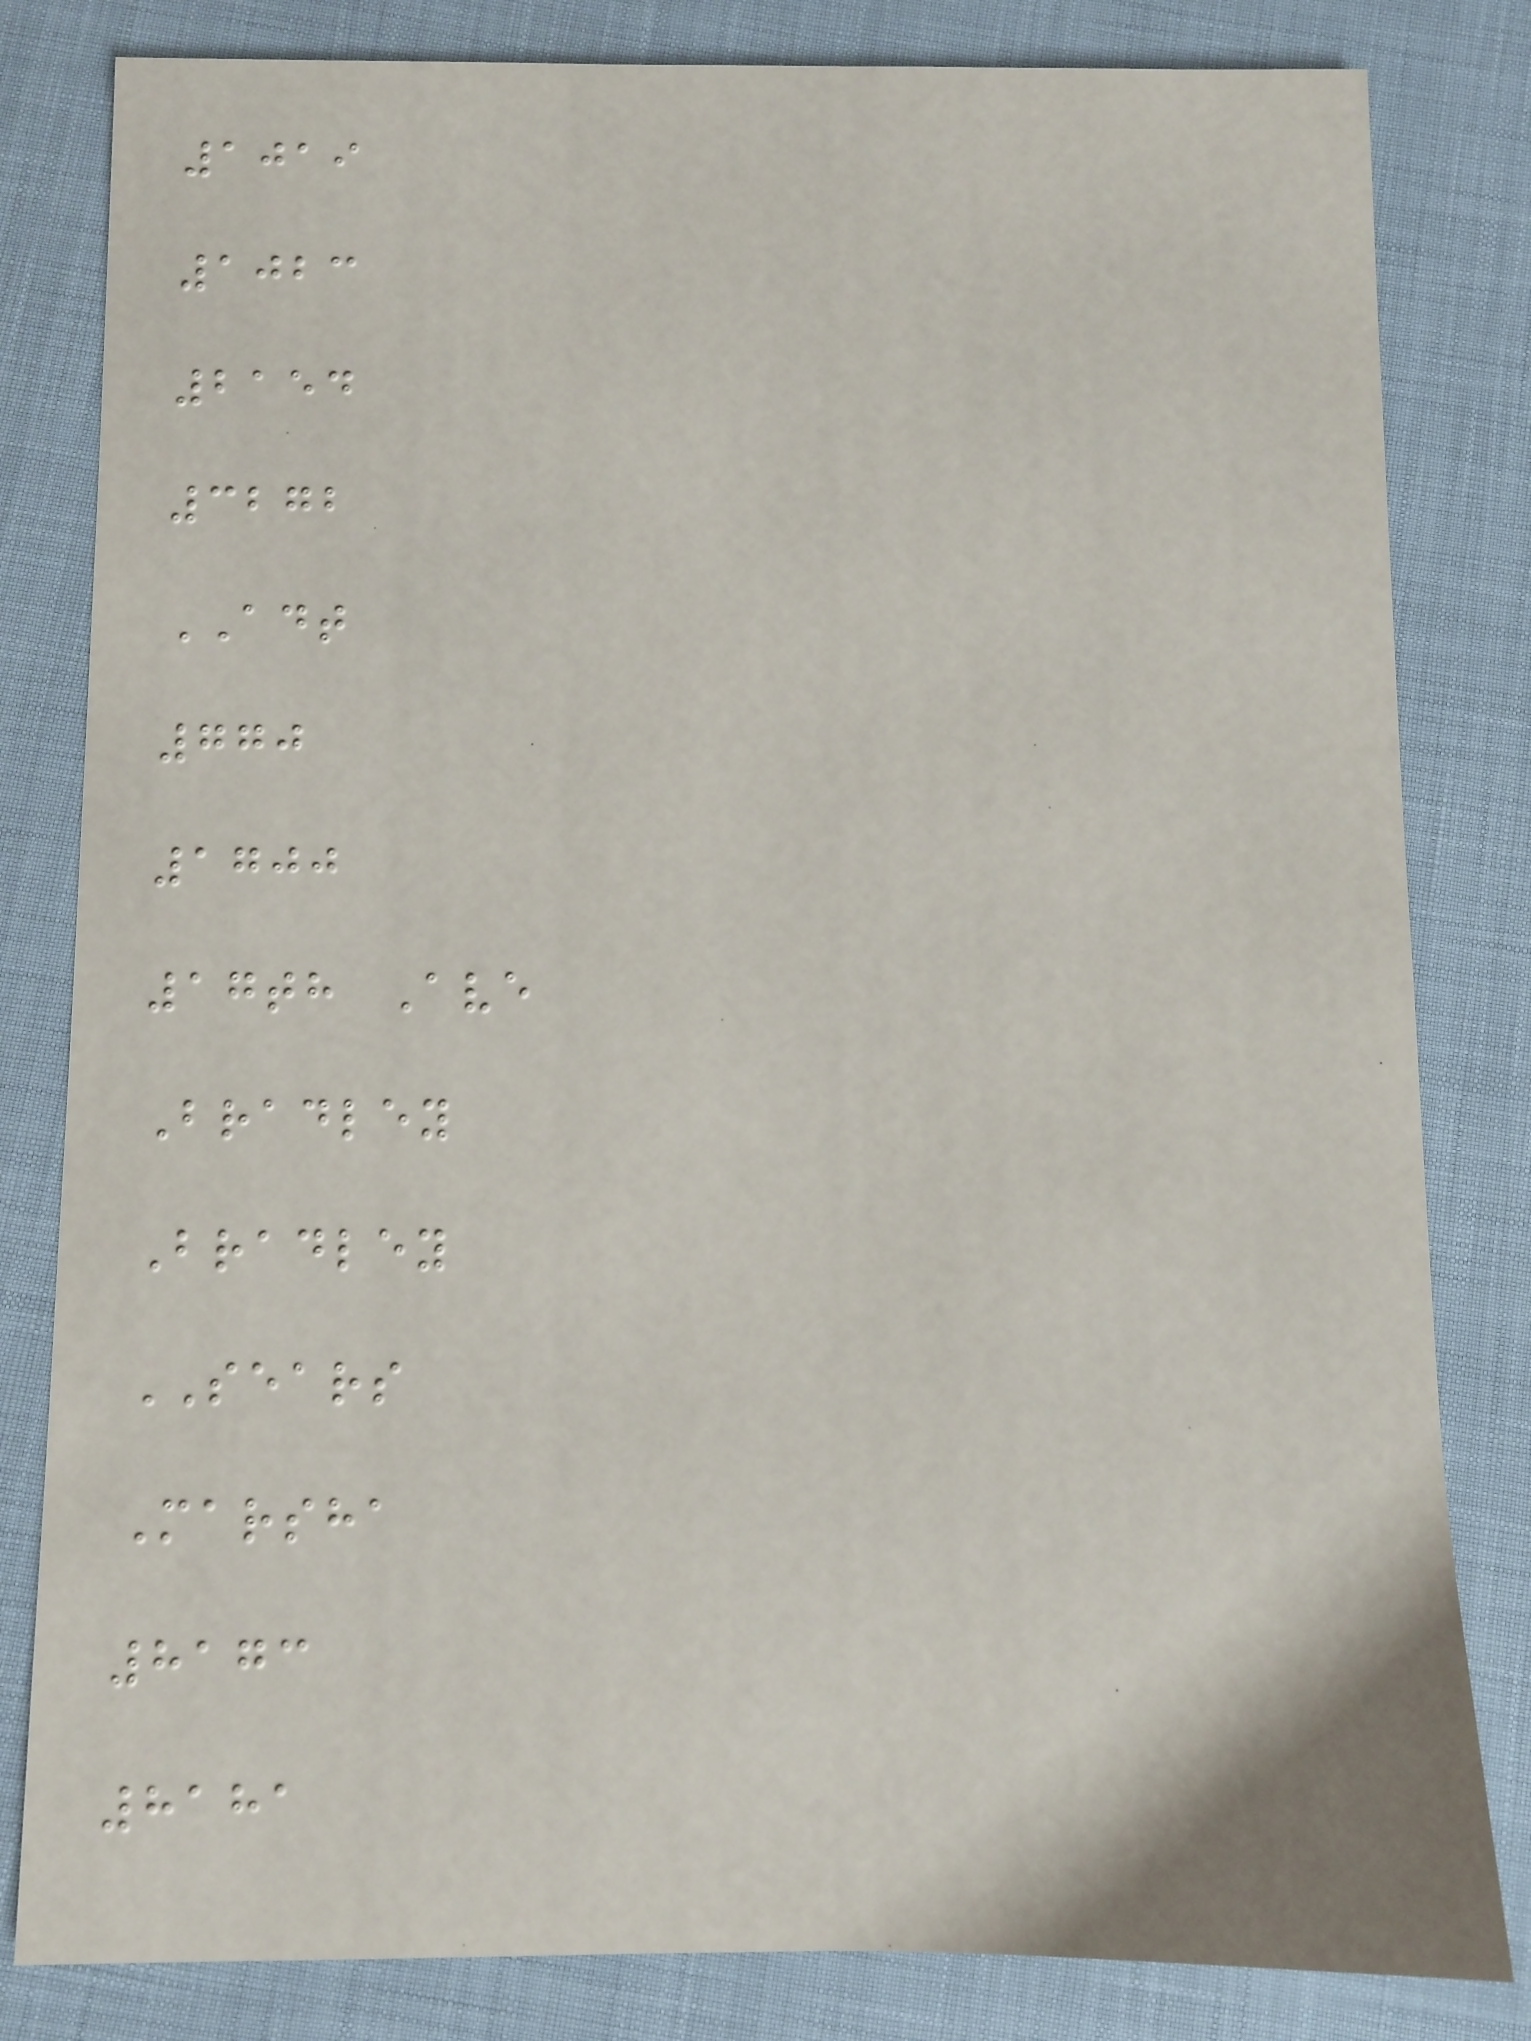1019
1023
2154
3272
ADT
770
1700
17th Ave
Bradley
Bradley
SEARS
Marsha
8173
8181
